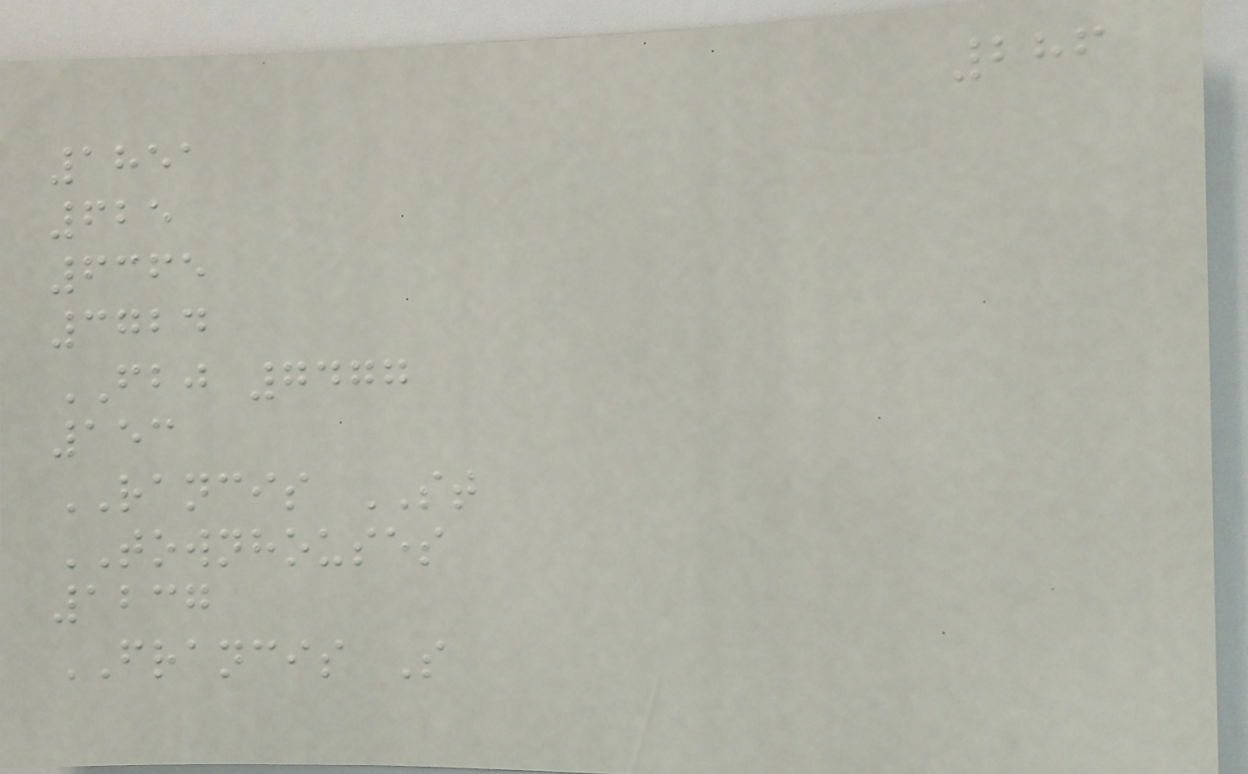286
1851
625
6365
3724
FBJ 7477
153
RANCIS ST
TOWNHOUSES
1237
FRANCIS S
